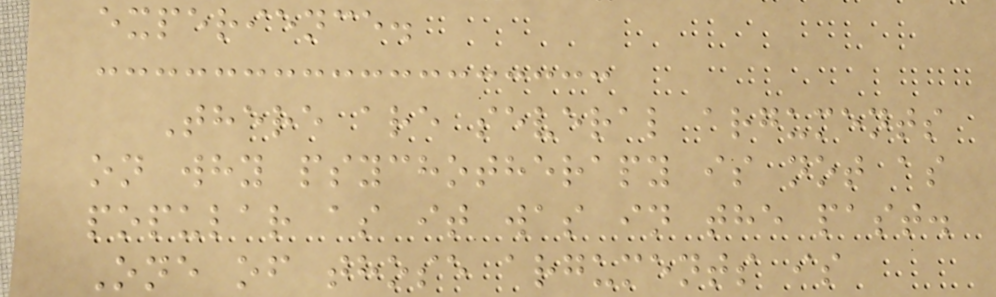experience.
There are several arguments
on why psychotherapy is not as
popular as it was in the past.
One of those arguments is
